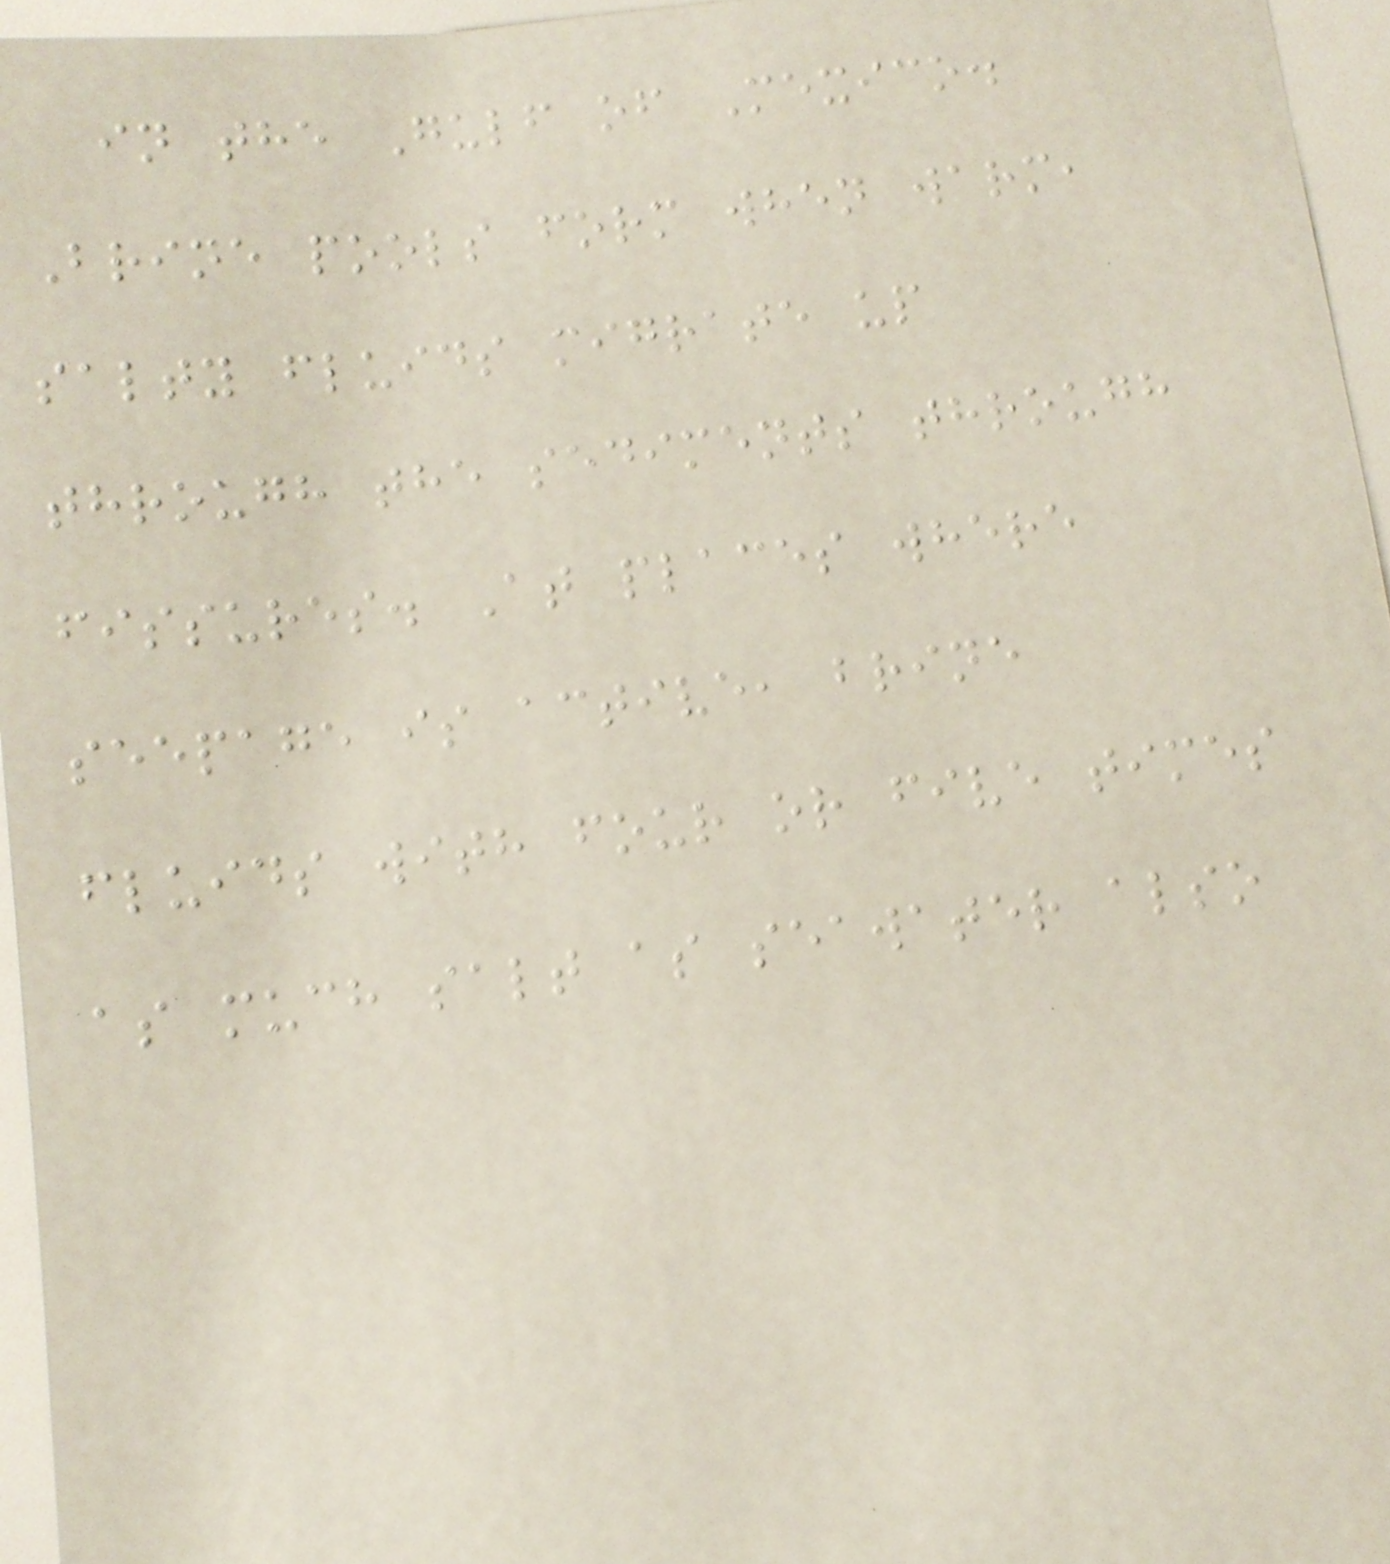in the Gulf of Mexico.
Brine pools form when warm,
salty fluids migrate up
through the sediments through
fissures. At places where
seepage is active, brine
fluids with four or five times
as much salt as seawater also
